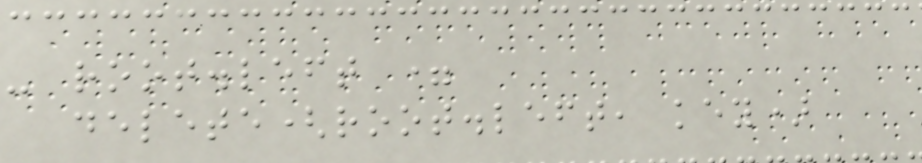- root.left =
delete(root.left, key)
